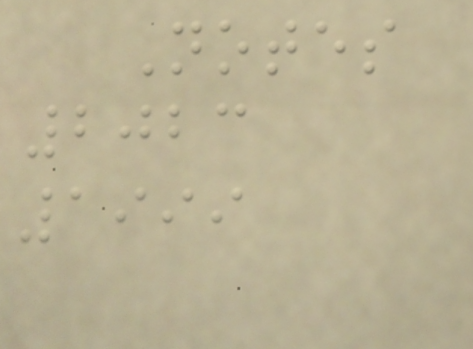Notes
2023
1999
